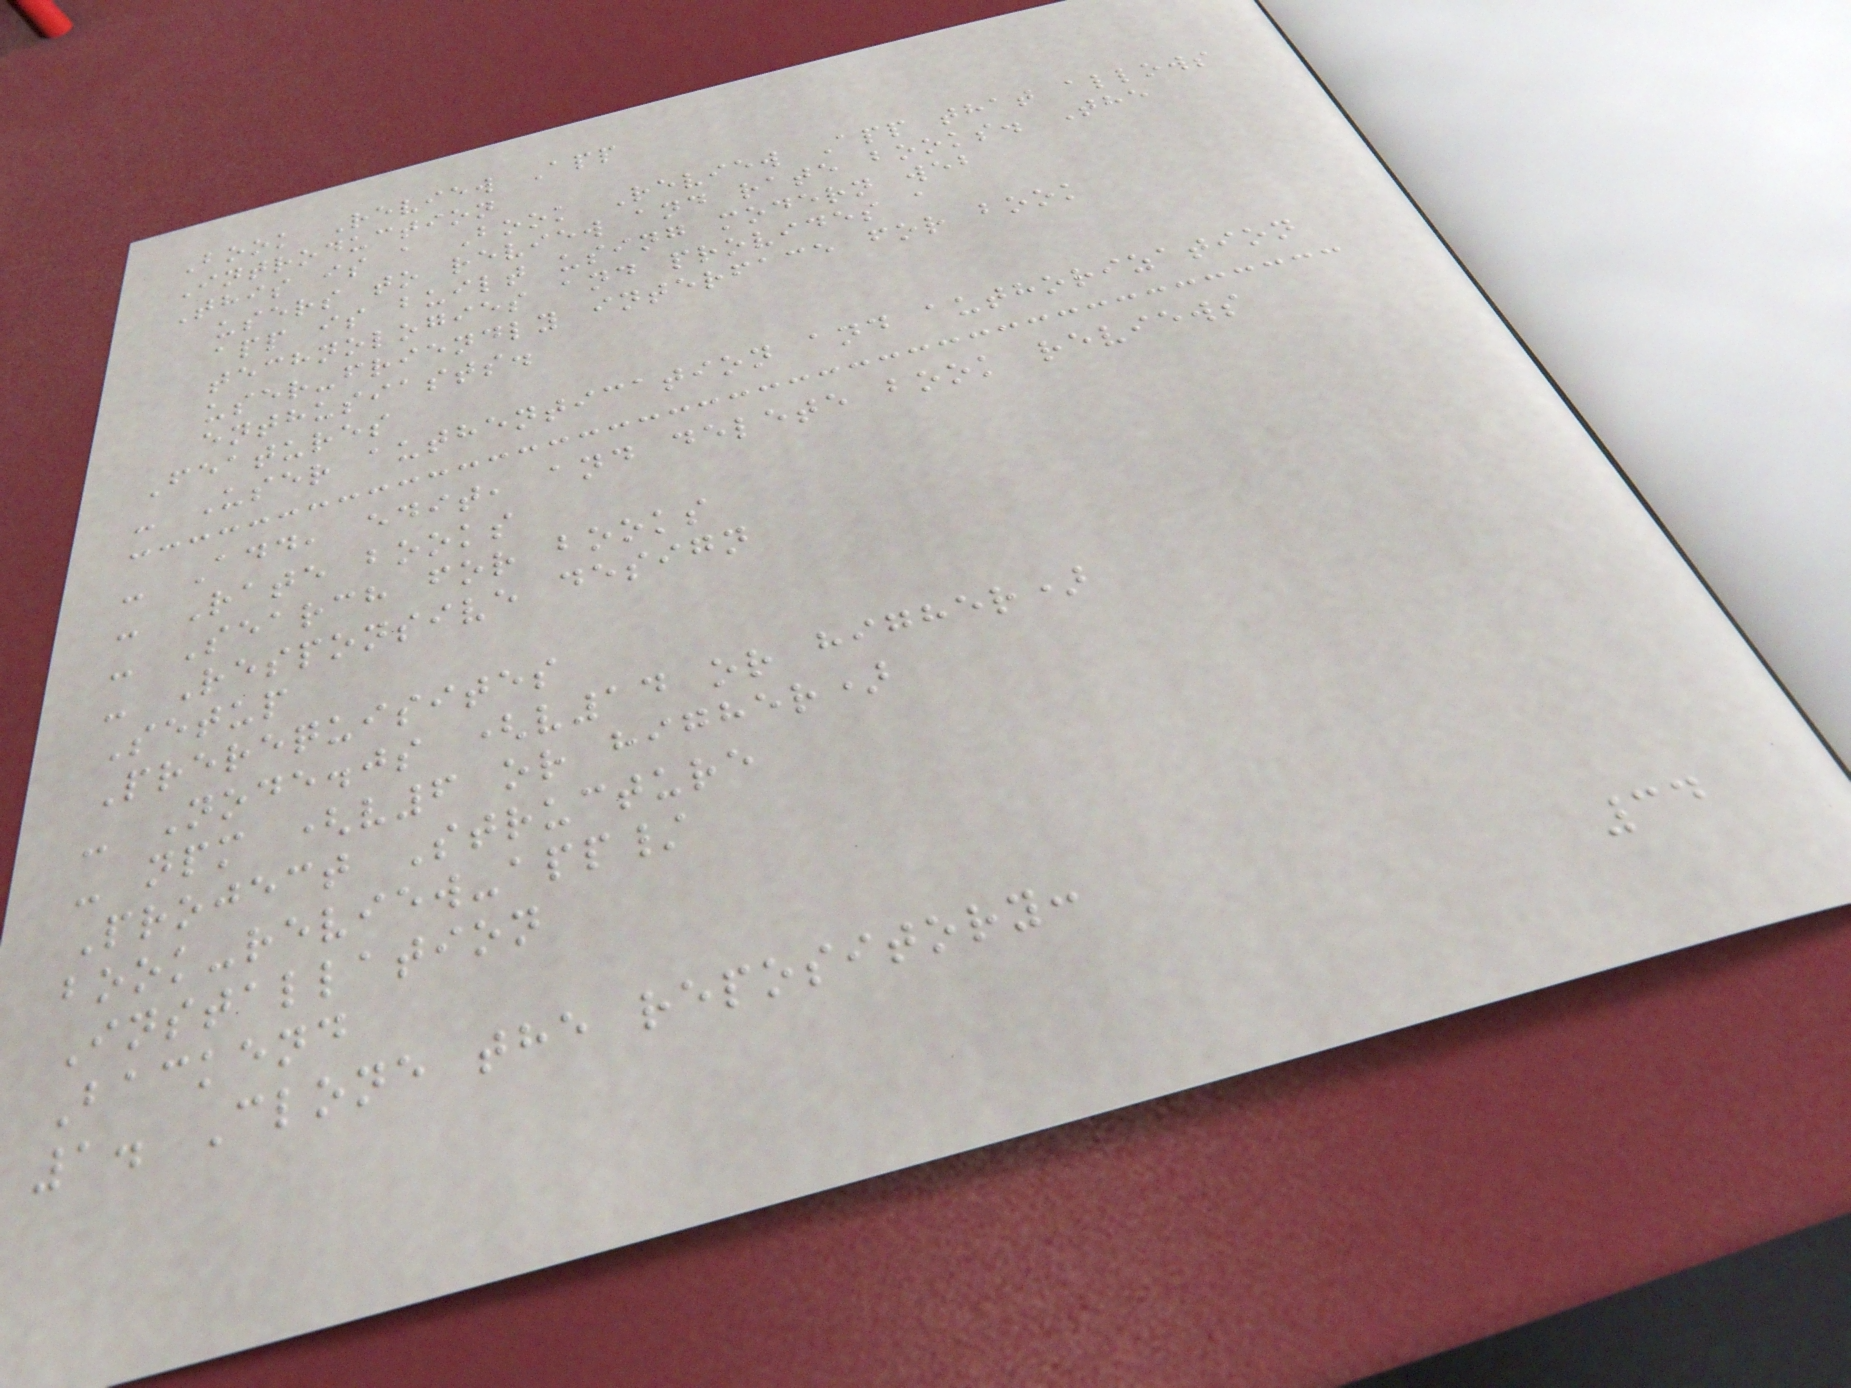Book Review App
Introduction
This is a Book Review App that allows
users to review and rate books. The
app is built using modern web
technologies and provides a
user-friendly interface for book
enthusiasts.
Features
- User authentication and authorization
- Add, edit, and delete book reviews
- Rate books
- Search for books
- Responsive design
Setup
Prerequisites
- Node.js (v14 or higher)
- npm (v6 or higher)
Project Structure
book-review-app/
Installation
Backend
1. Clone the repository:
34
